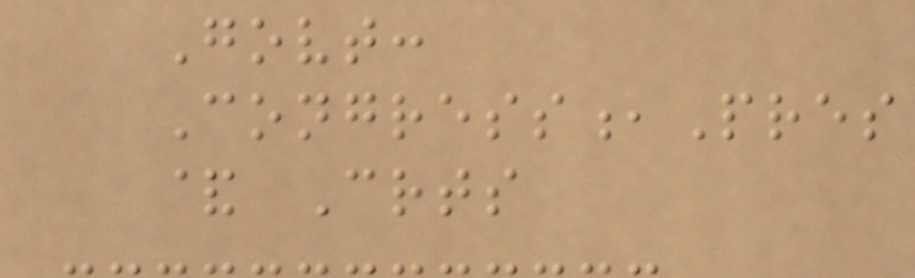Govt:
Congress,Pres
& Crts
